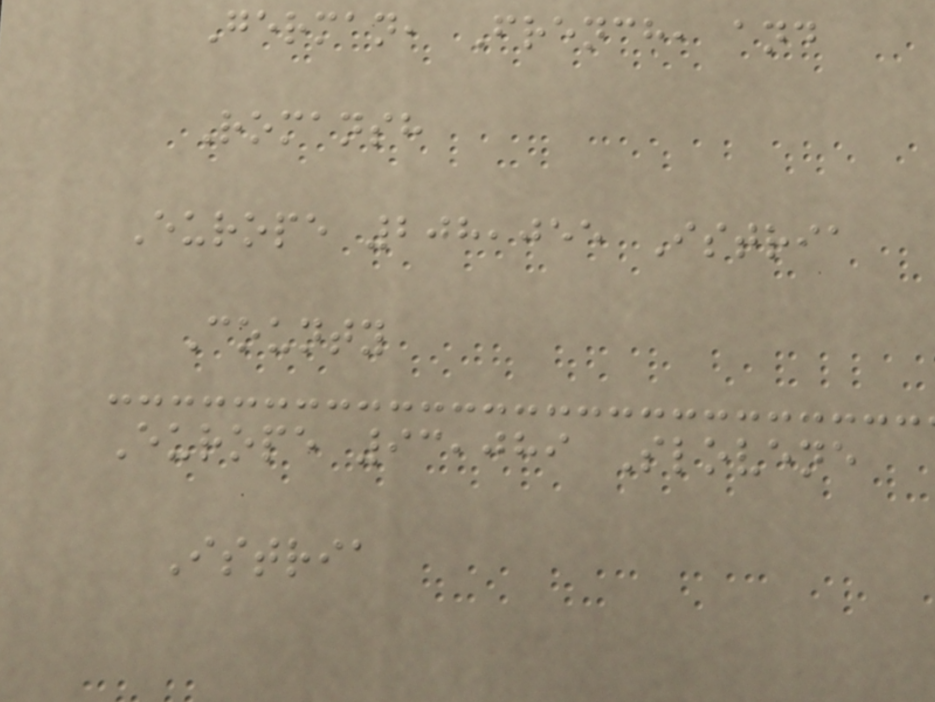German, French, and
Romansh
Europe 208,055 Istria
County
Europe 93,089 Slovene
Istria
